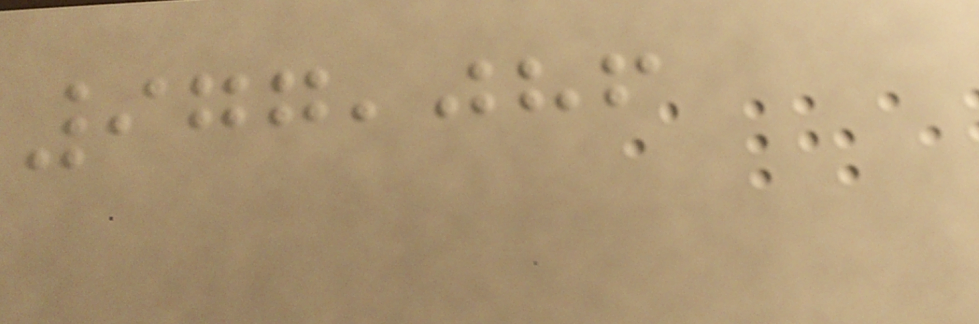977,086
